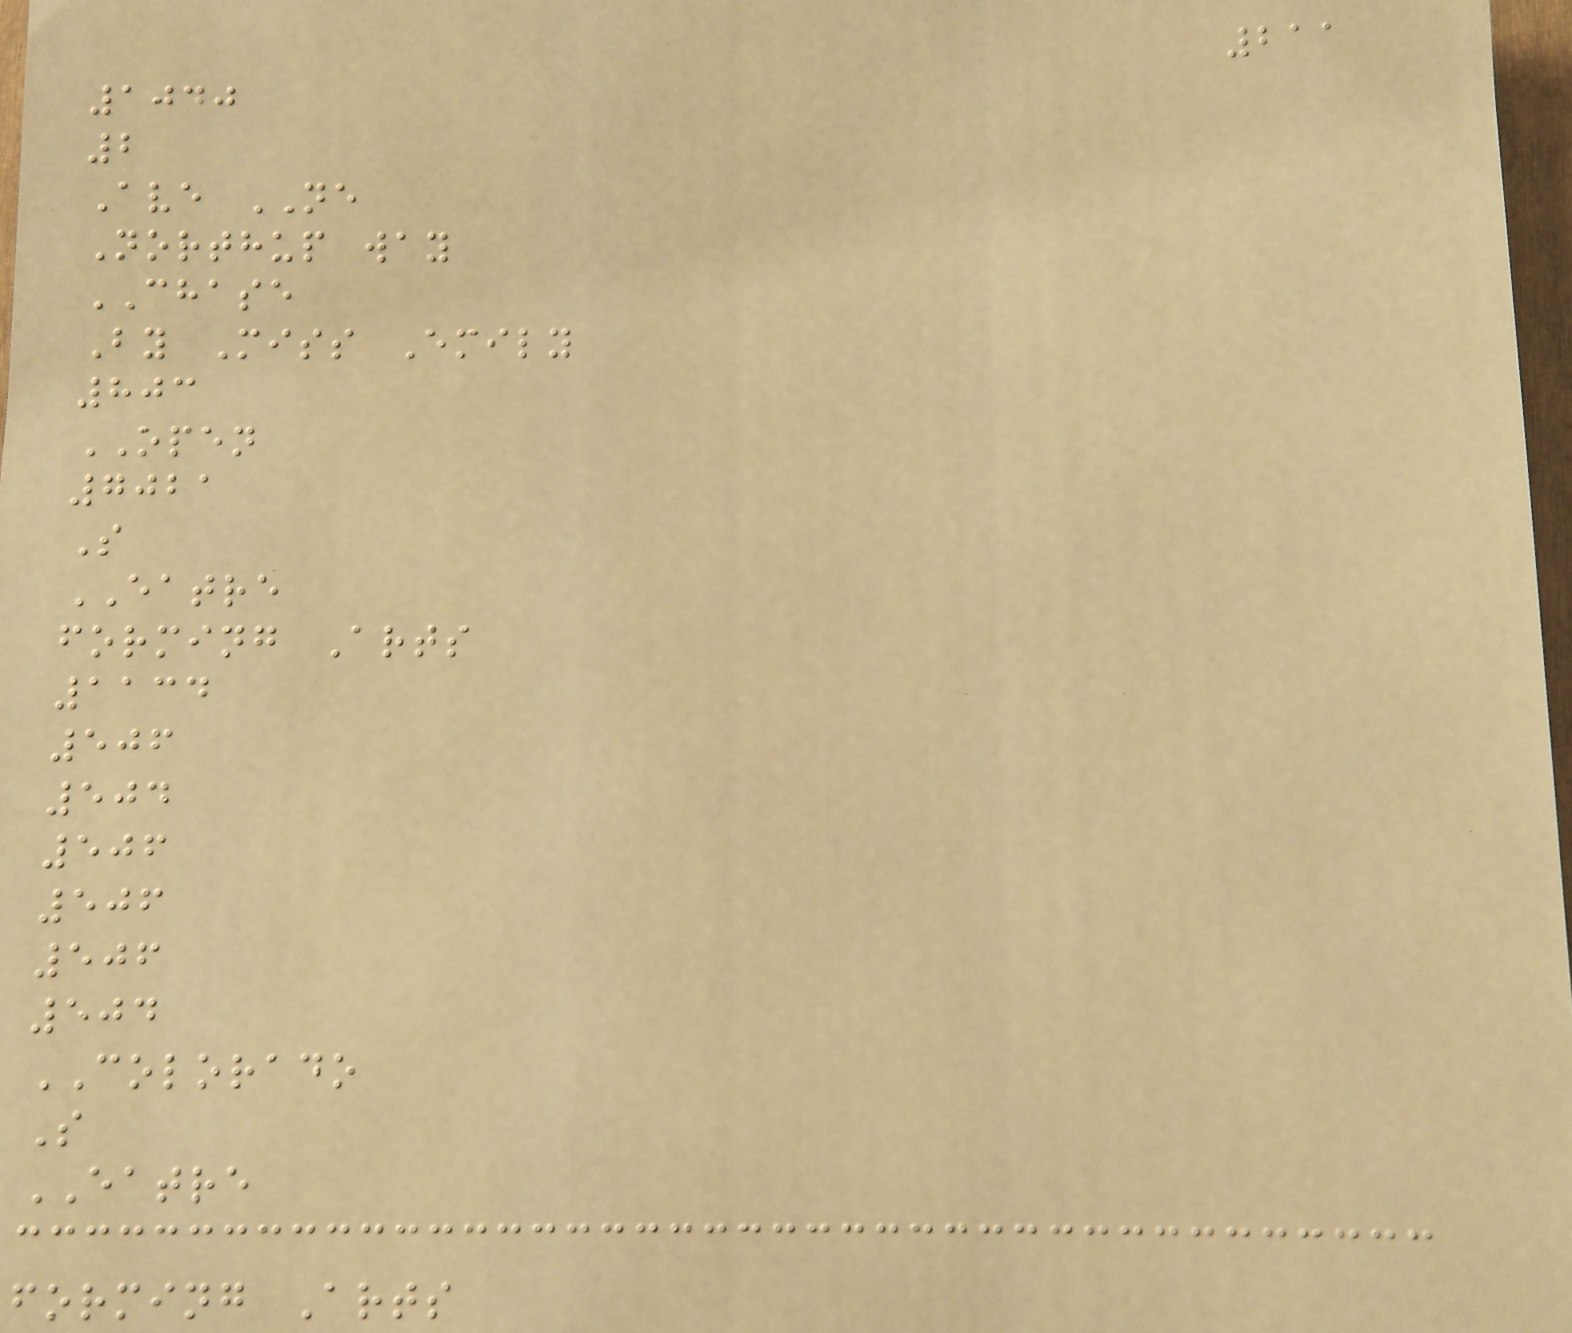211
1040
2
Ave NE
Northup way
CHASE
By Miss Emily
803
OPEN
7021
S
EATRE
forming Arts
1134
506
504
506
506
506
504
COLORADO
S
EATRE
forming Arts
